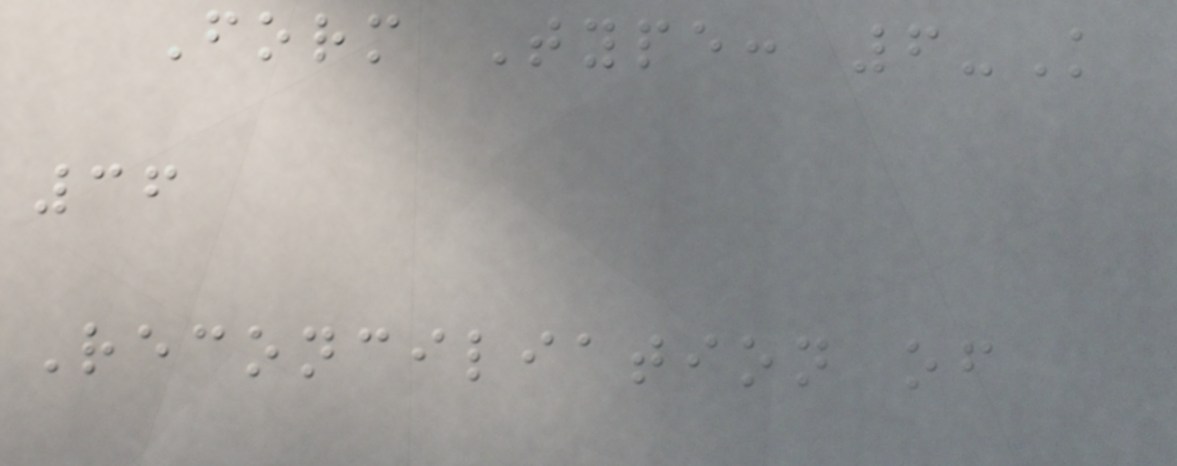Form Type: 6-K
36
Reconciliation of
